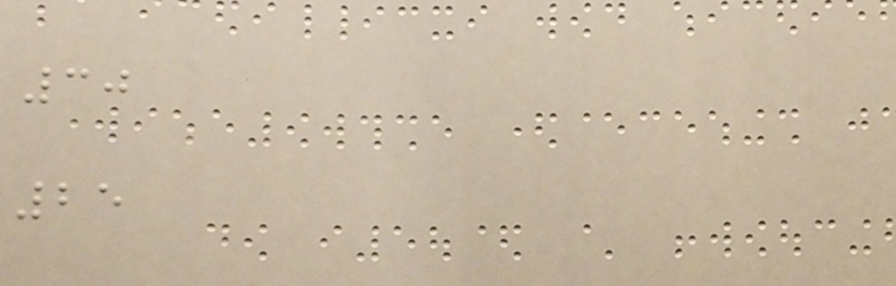30
25
